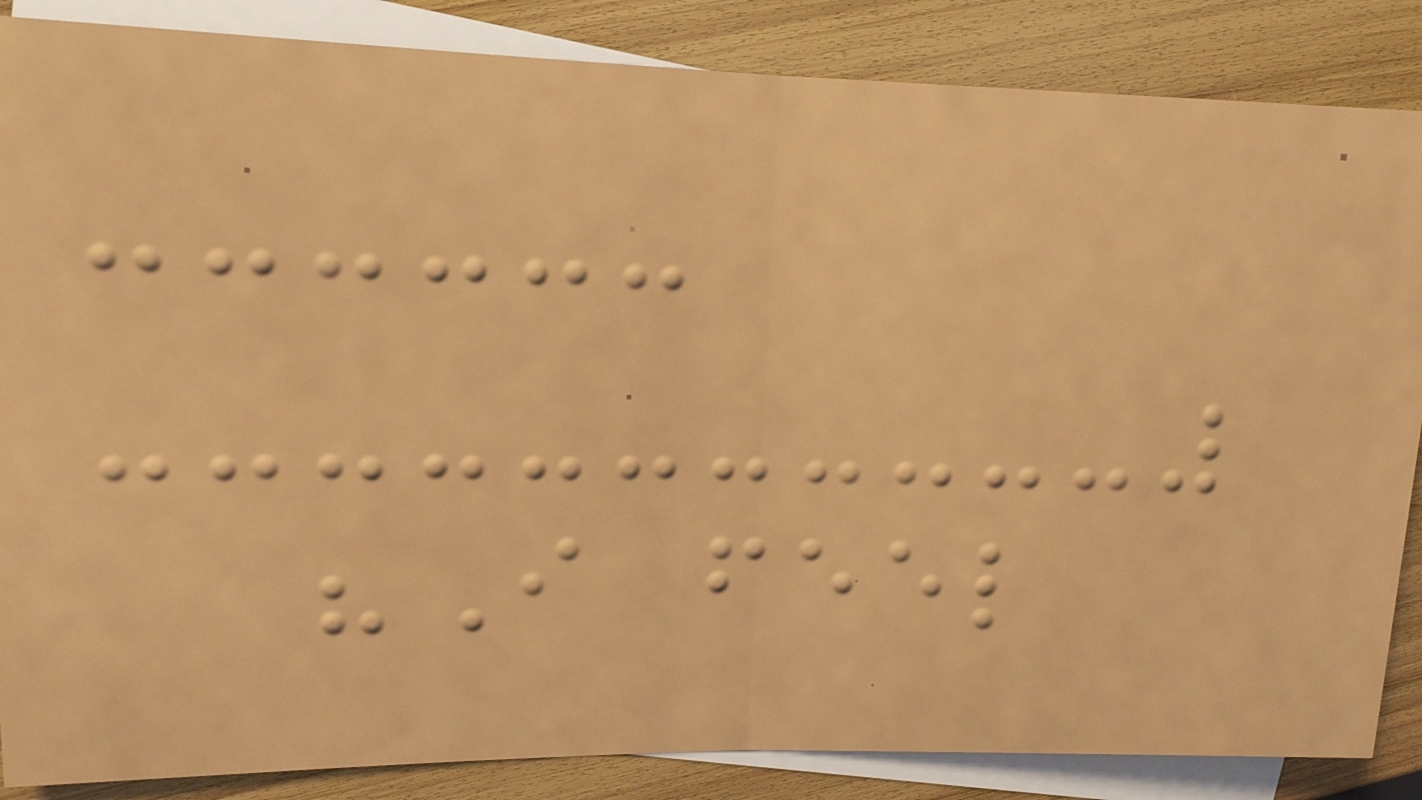"I feel
